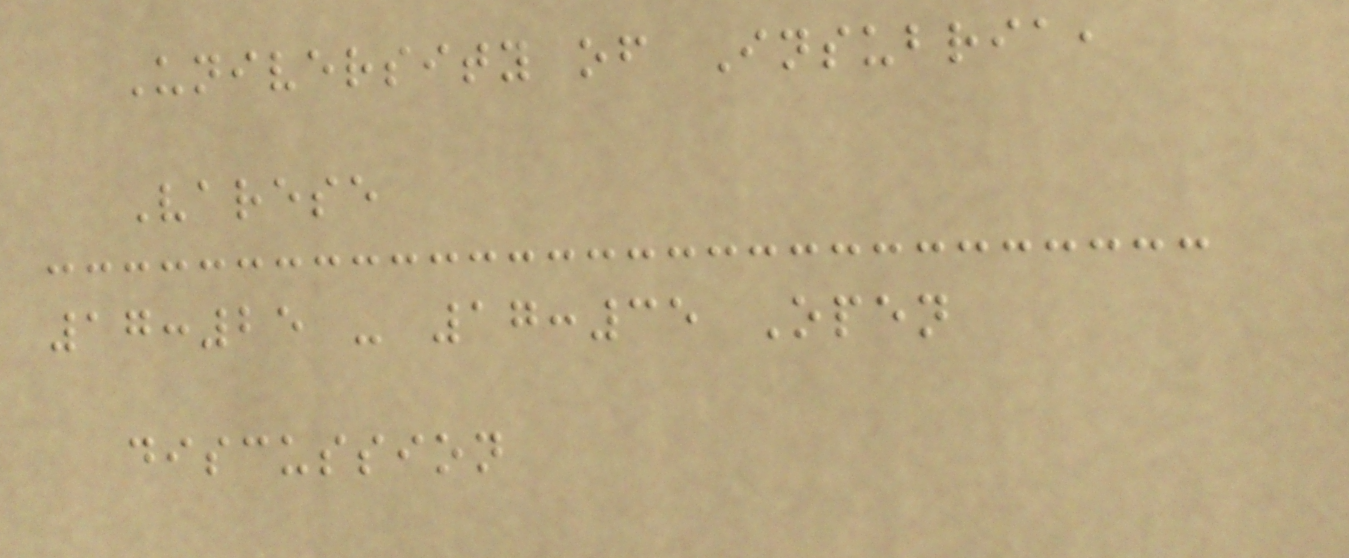University of Insubria,
Varese
17:25 - 17:35 Open
discussion
